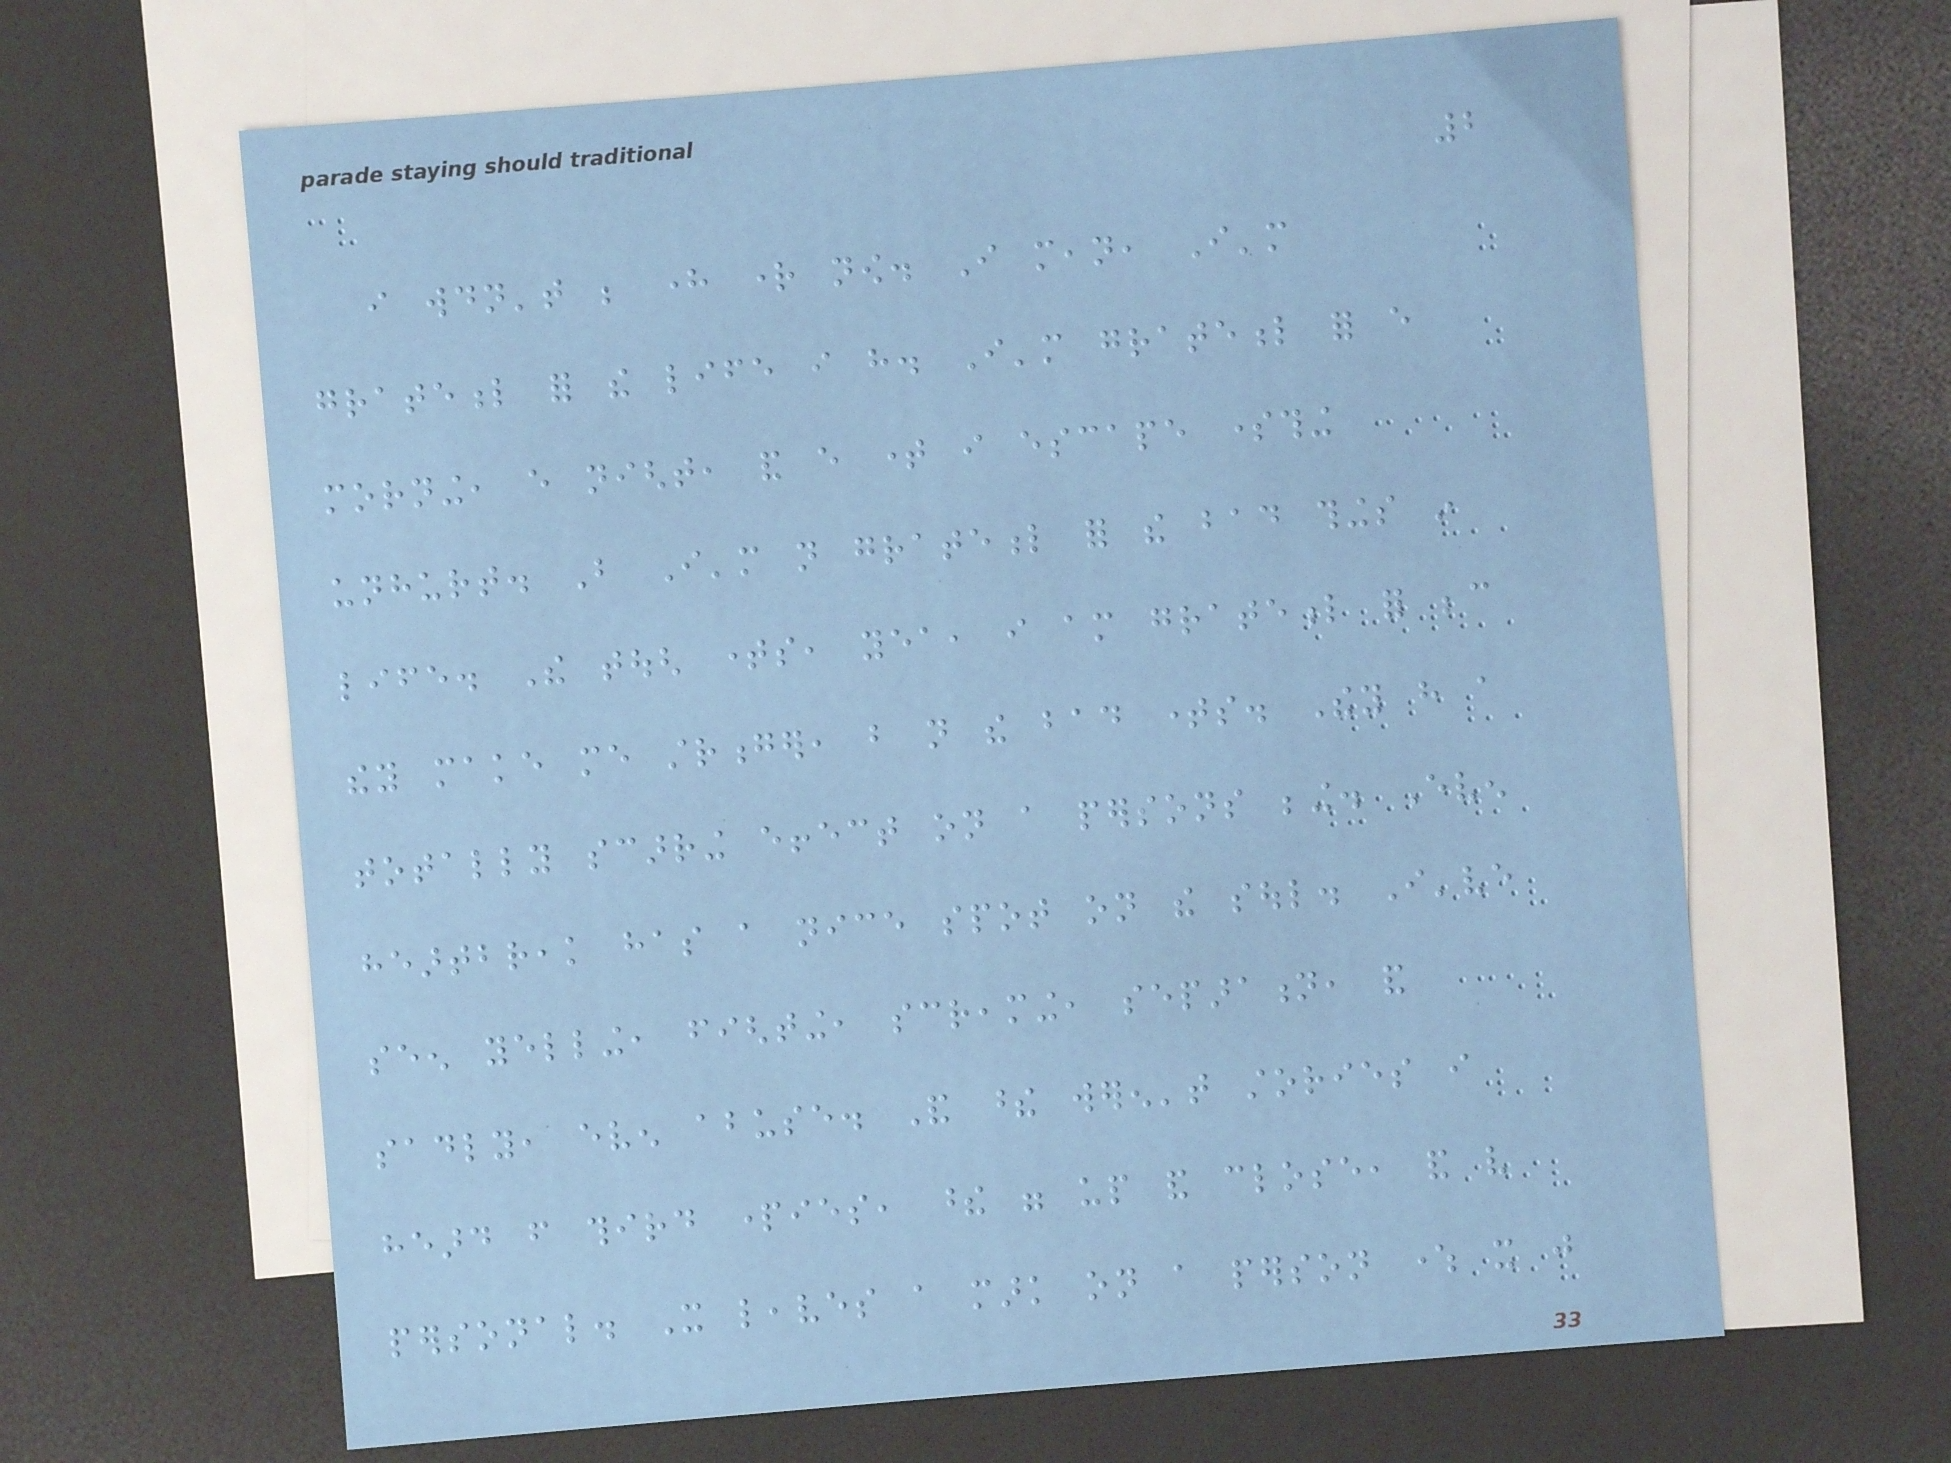2
i wouldn't be here right now. I mean, I'm
grateful for the life i have. I'm grateful for every
morning, every night, and every time i escape something
unhurt. But I'm not grateful for the bad things in
life. The tough times, yea, i am grateful for because
they make me stronger, but not the bad times. They have a
totally scarring effect on a persons being. Even
heartbreak has a nice spot on the soul. I've
seen yelling, fighting, screaming, separation, and
sadly, even abuse. And these weren't stories i
heard from third parties, these were up and close, and very
personal. It leaves a mark on a person where it just
